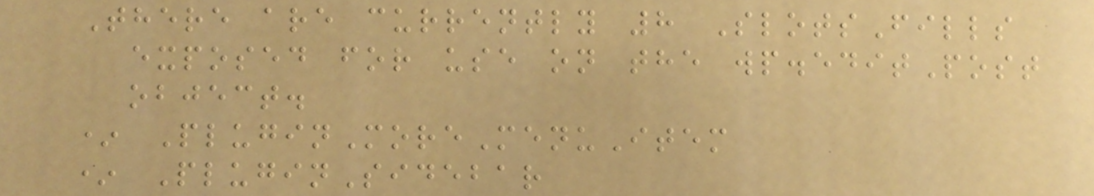There are currently 8 SlotsFills
exposed for use on the wp.editPost
object.
* PluginMoreMenuItem
* PluginSidebar
